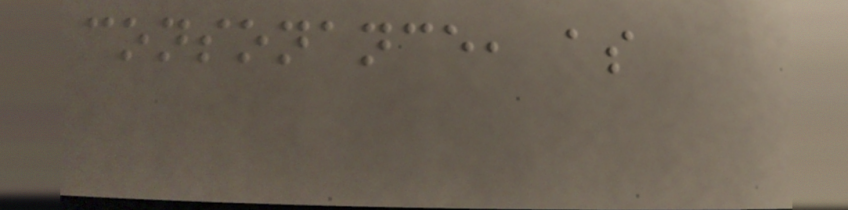consonance, as
